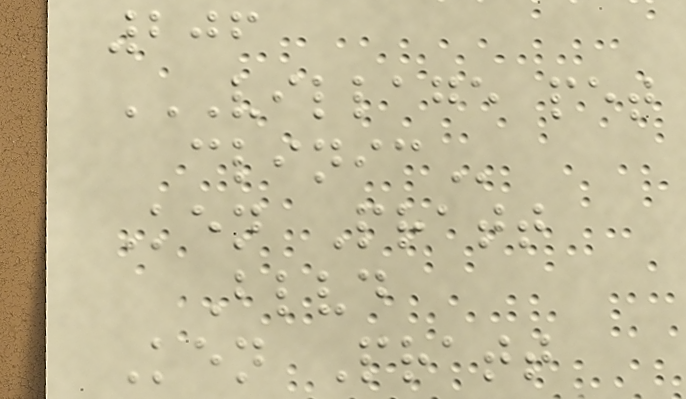206
VILLAGE PET
CLINIC
Ken Pratt
Blvd
Ken Pratt
